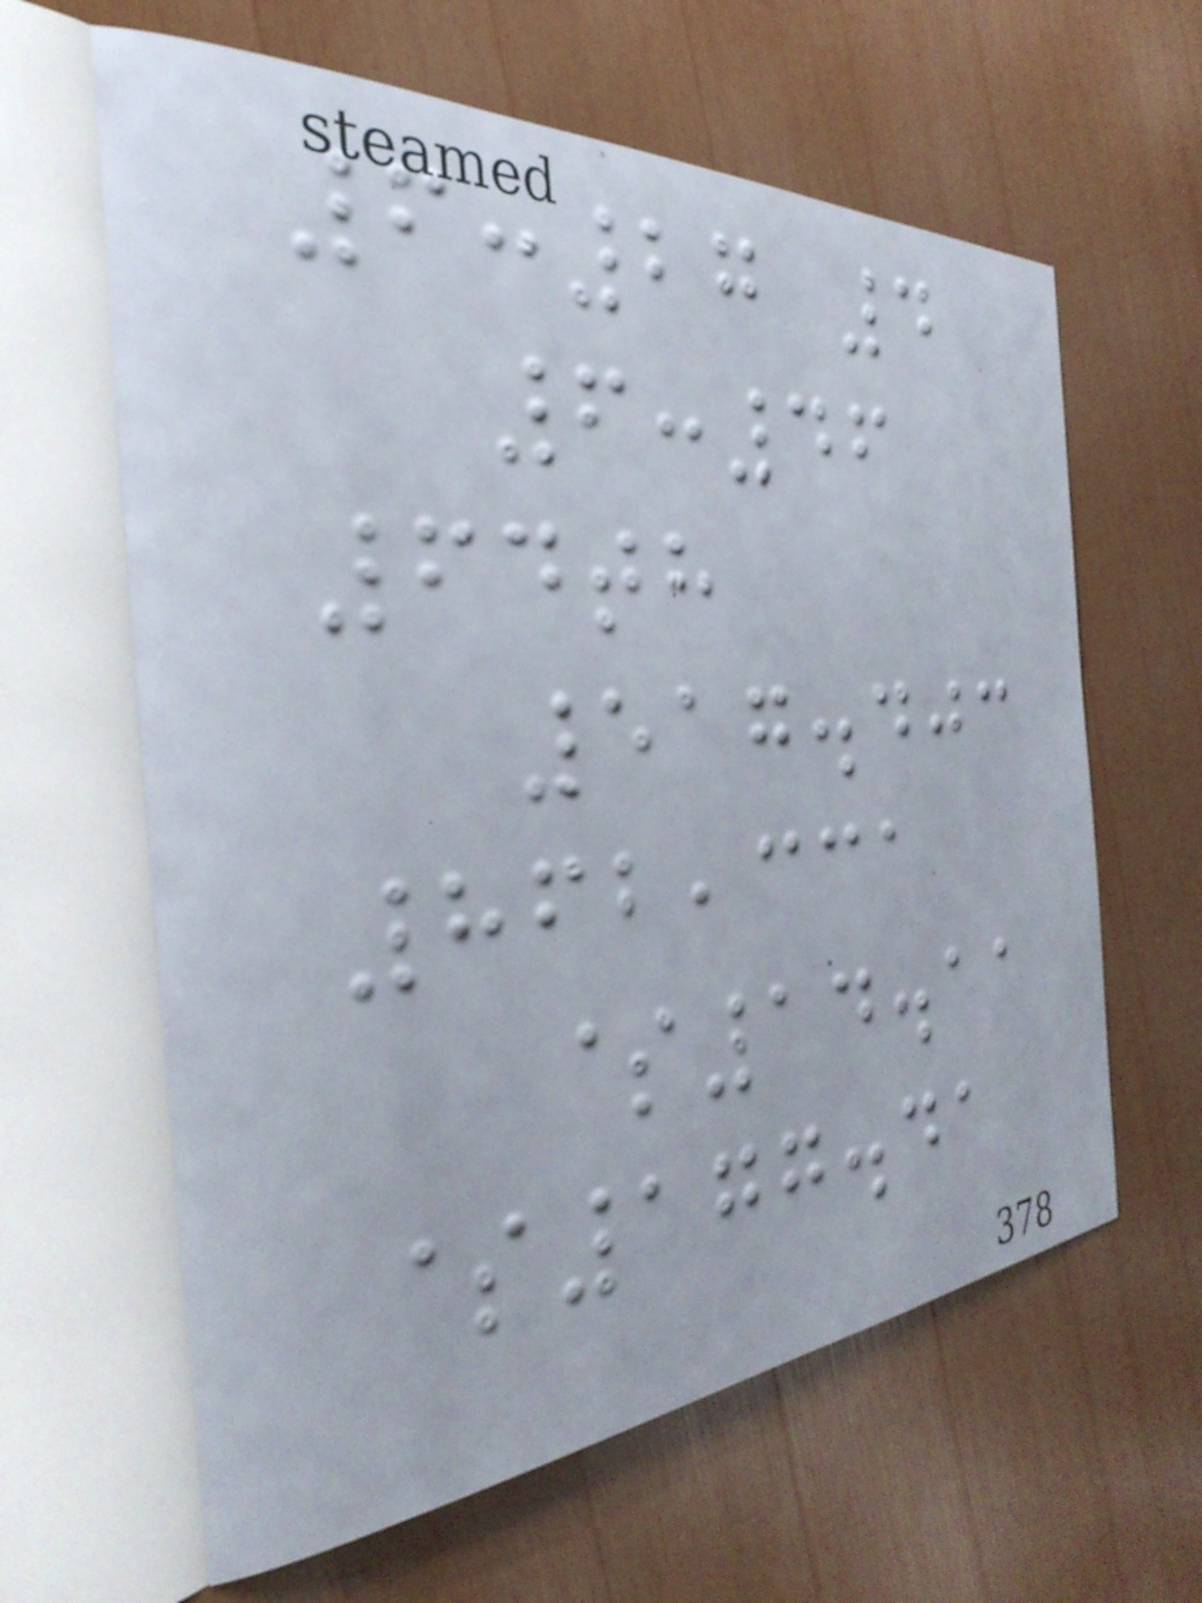6:27 4
6:46
64th
517.403
862,331
$14.11
$177.41
